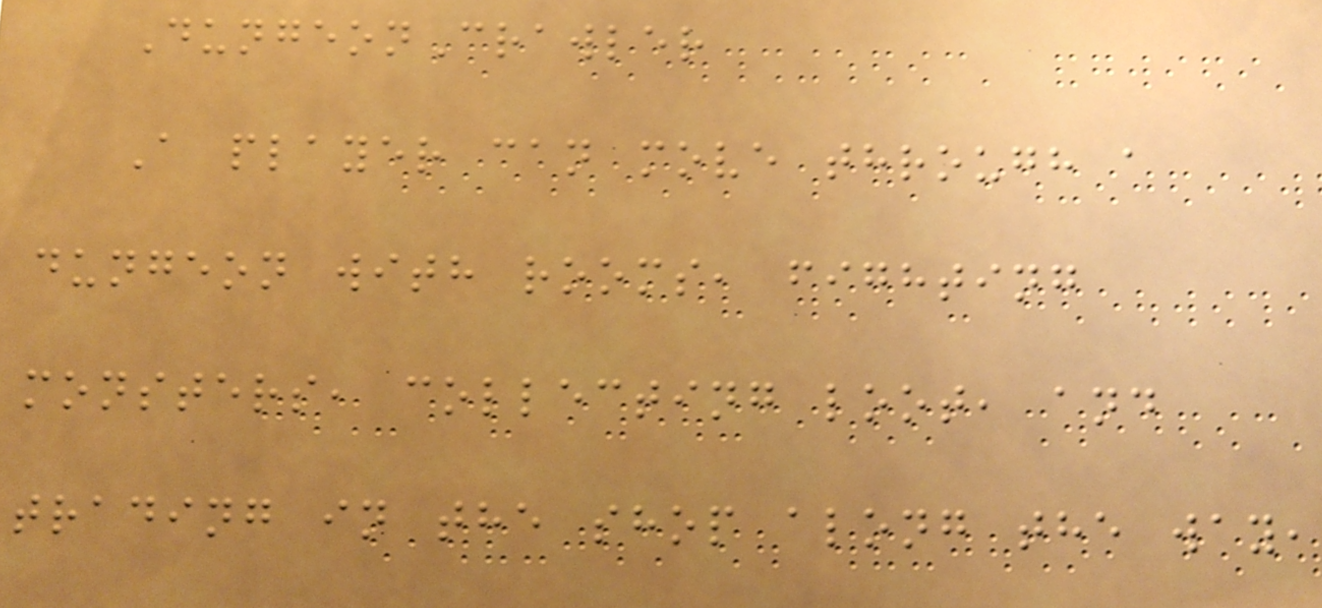DungeonCrawler
A player can move through a
dungeon with rooms, fighting
monsters, collecting loot, and
trading in the shop along the way,
